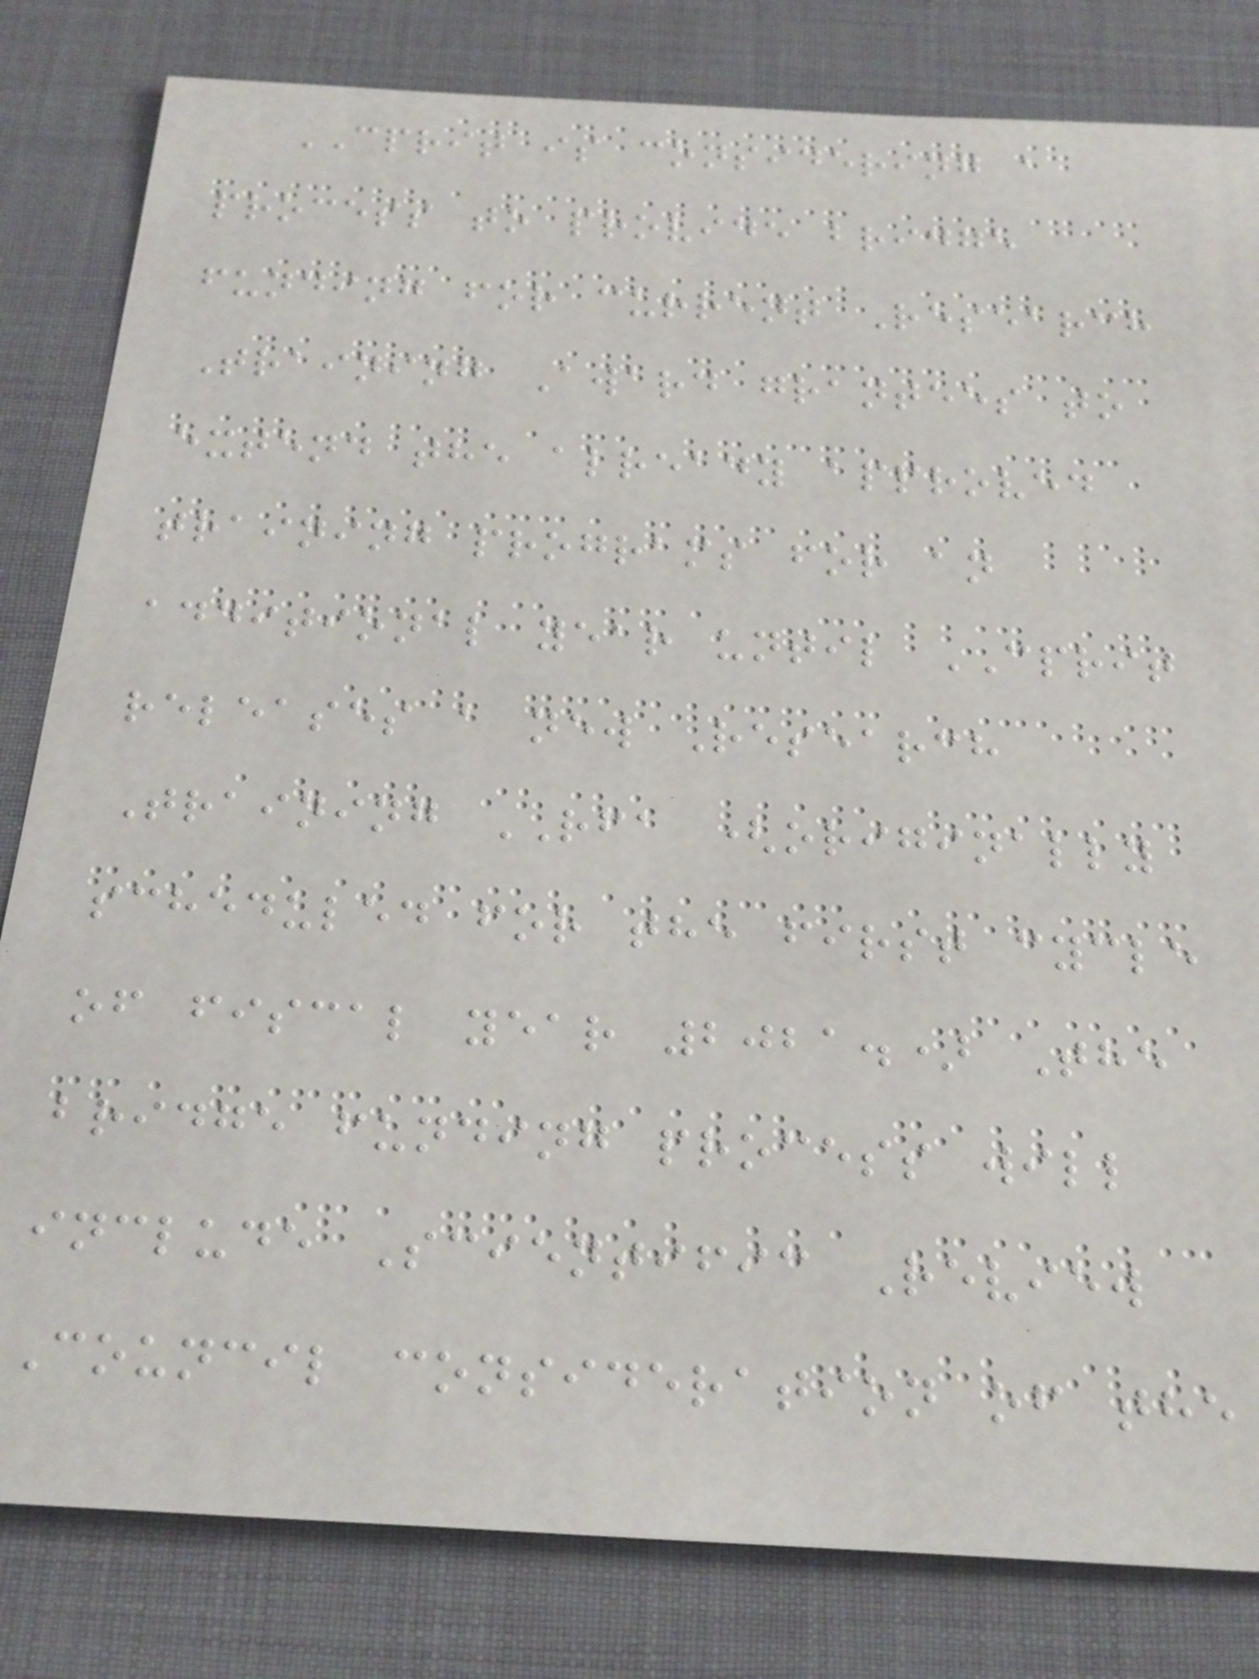CPRIT is considering a
process to provide bridge
funding for current Research
Training Award grantees to
extend the already approved
training programs for an
additional year until CPRIT
releases a new Research
Training RFA (originally
scheduled for the first cycle
of fiscal year 2021.) The
bridge funding process will
include Scientific Review
Council consideration of the
